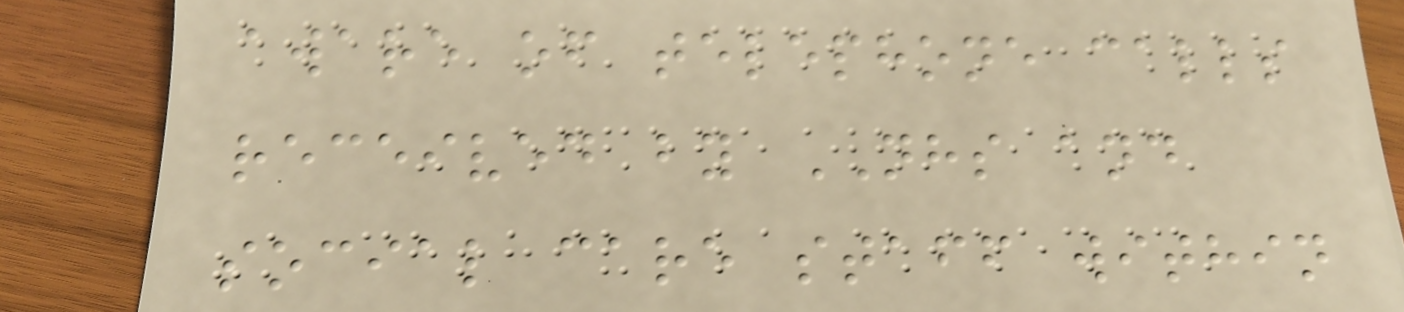aware of telephone calls
received by NHS and
social care staff within
